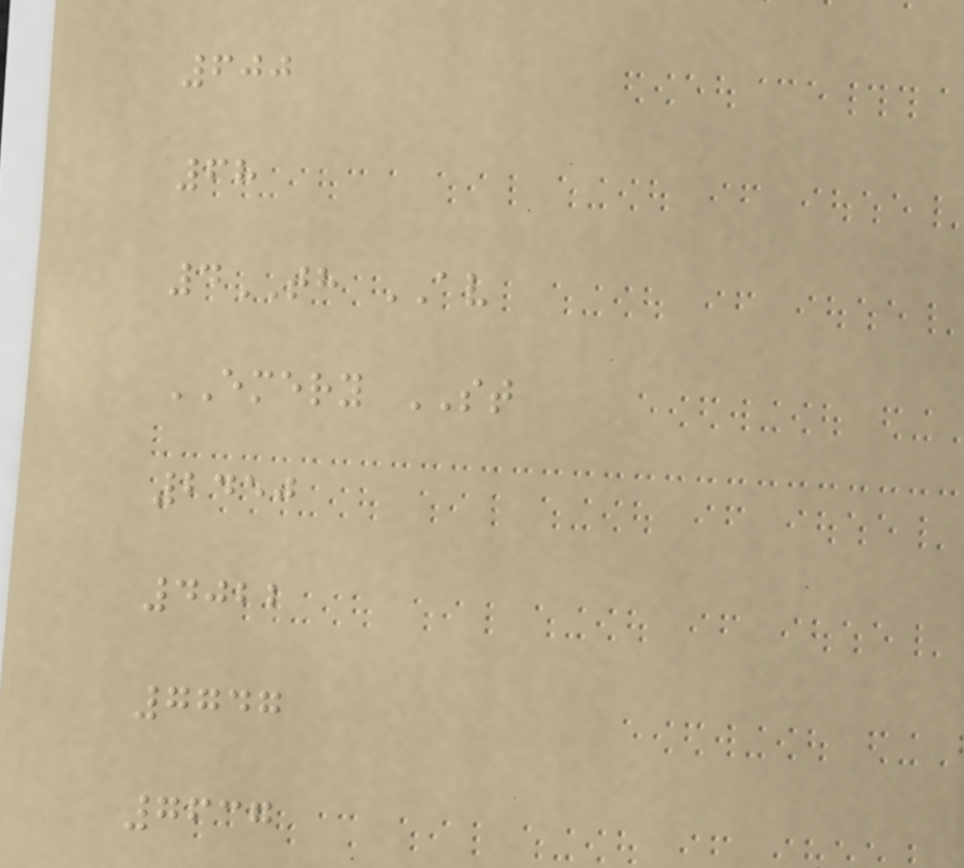600
68
4TH AV
EMERY ST
2450
4022
7747
7637
